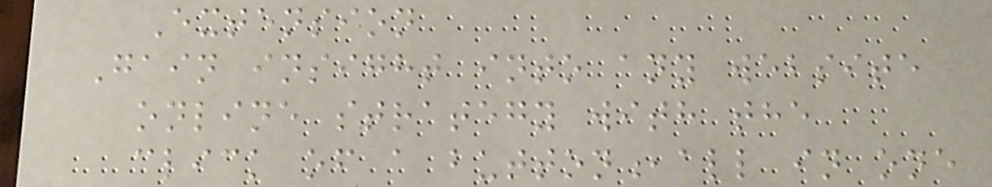Extension
Gain insight into any website
online strategy with the
click of a button,all in one
